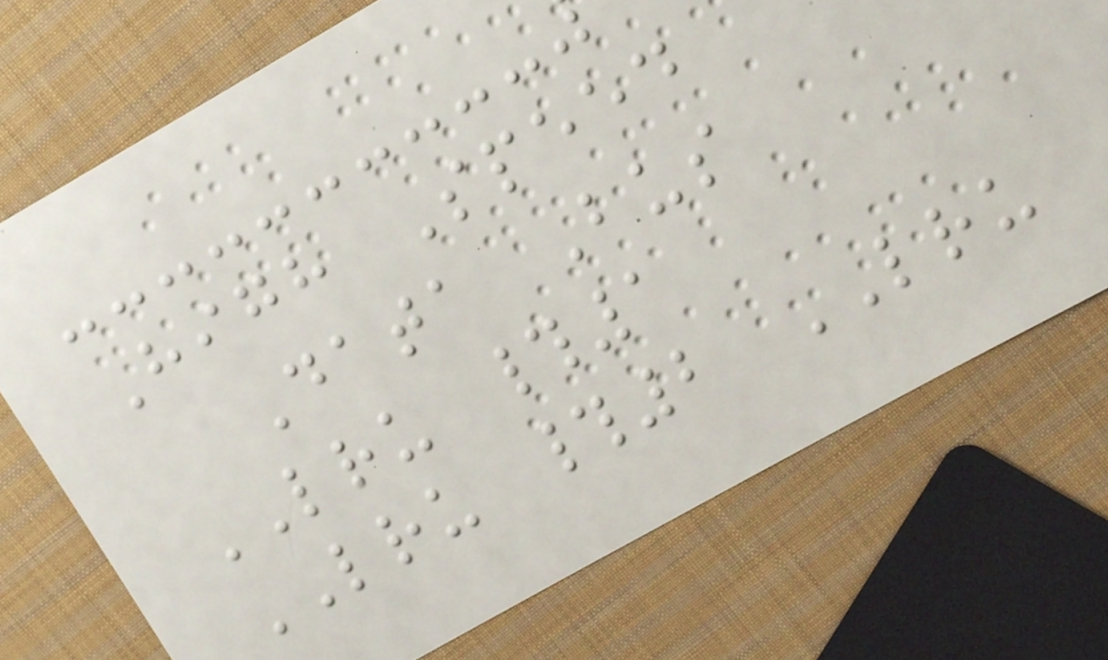High Speed
Data Bus
LRU #1
LRU #2 LRU
